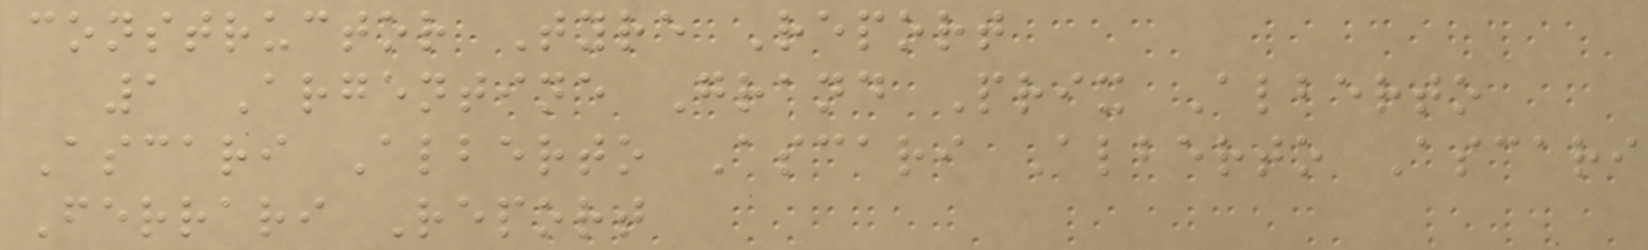constructor Tyre Report
1 Argentine Grand Prix Alberto
Ascari Alberto Ascari Alberto Ascari
Ferrari Report
